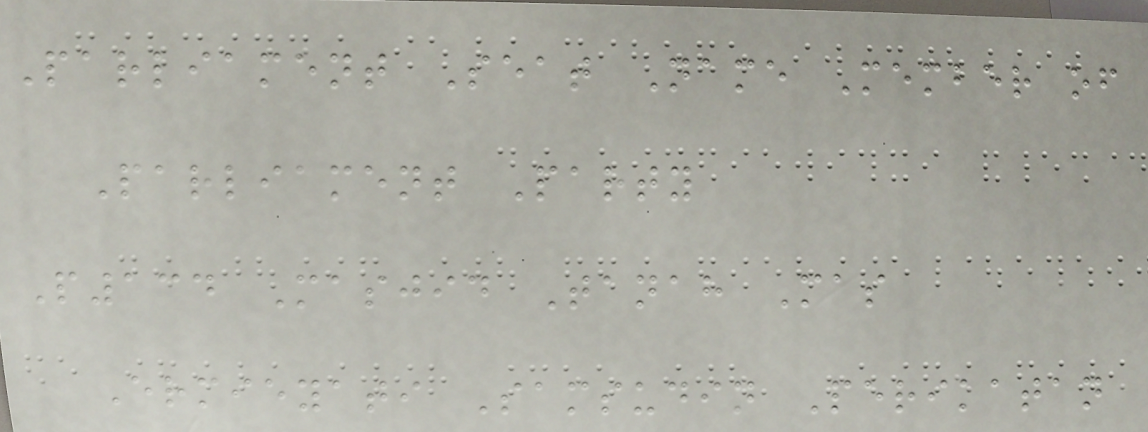Parliament Seat Name Member of
Parliament Party
P134 Masjid Tanah Mas
Ermieyati Samsudin Perikatan
